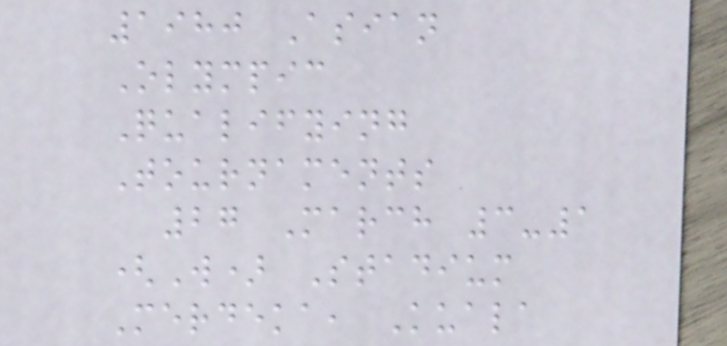1980 Asian
Olympic
Qualifying
Tournaments
27 March 3-1
(W) Stadium
Merdeka, Kuala
